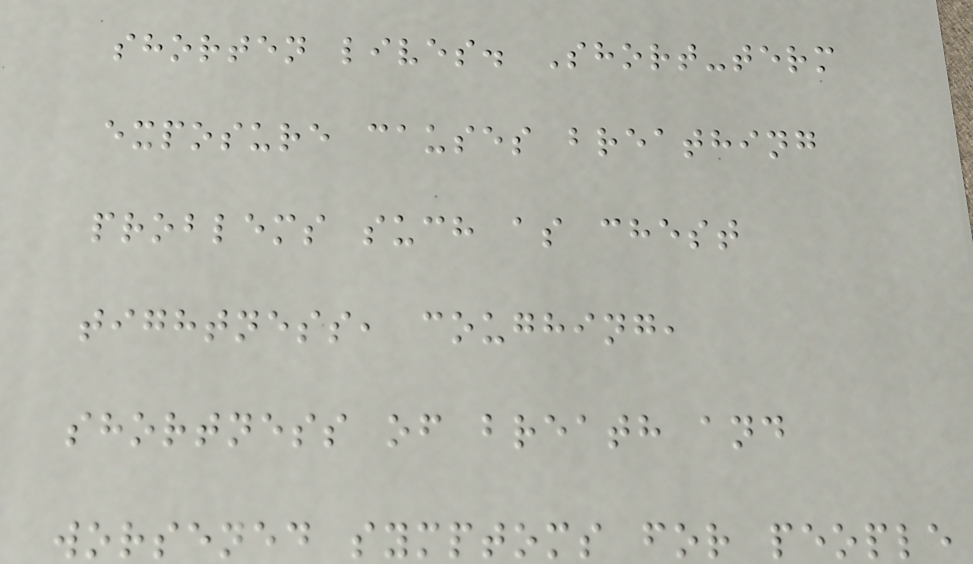shorten lives. Short-term
exposure causes breathing
problems such as chest
tightness, coughing,
shortness of breath and
worsened symptoms for people
